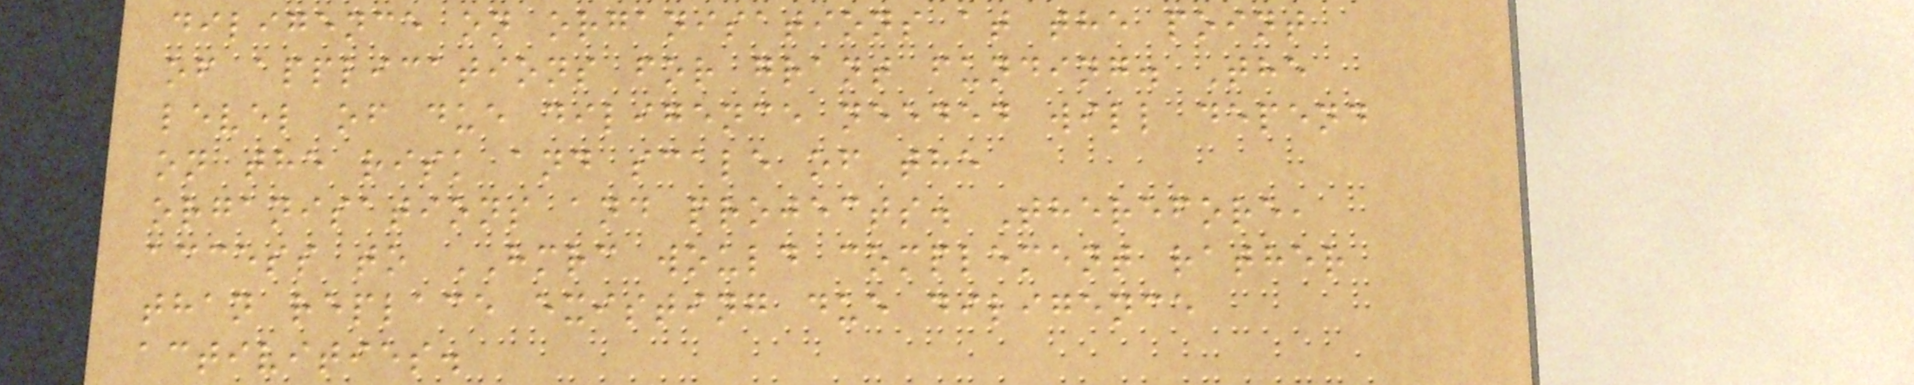diligence on organisations at the point
of applications for grant funding. The
level of due diligence needed will depend
on the risk and scale of the
organisations and projects. Therefore,
access to HMRC would complement rather
than replace existing due diligence
activities.
